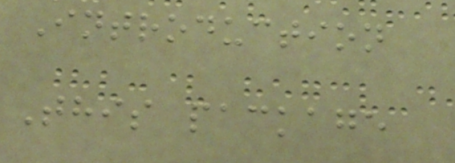Introduction
This package
